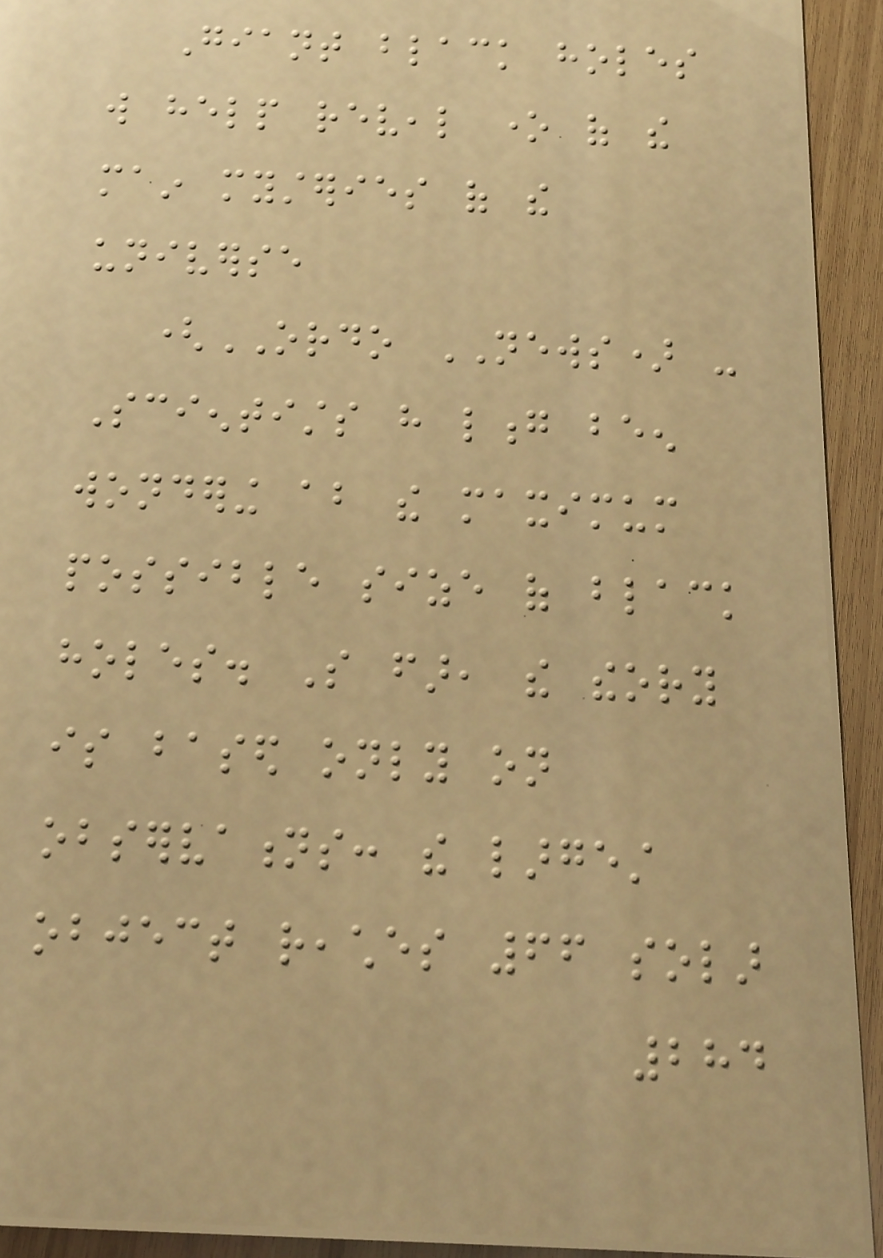Giant black holes
will help reveal one of the
main mysteries of the
universe
(ORDO NEWS) -
Scientists have long been
wondering about the maximum
possible size of black
holes. So far, the theory
is based only on
observations: the largest
object reaches 66 solar
284
